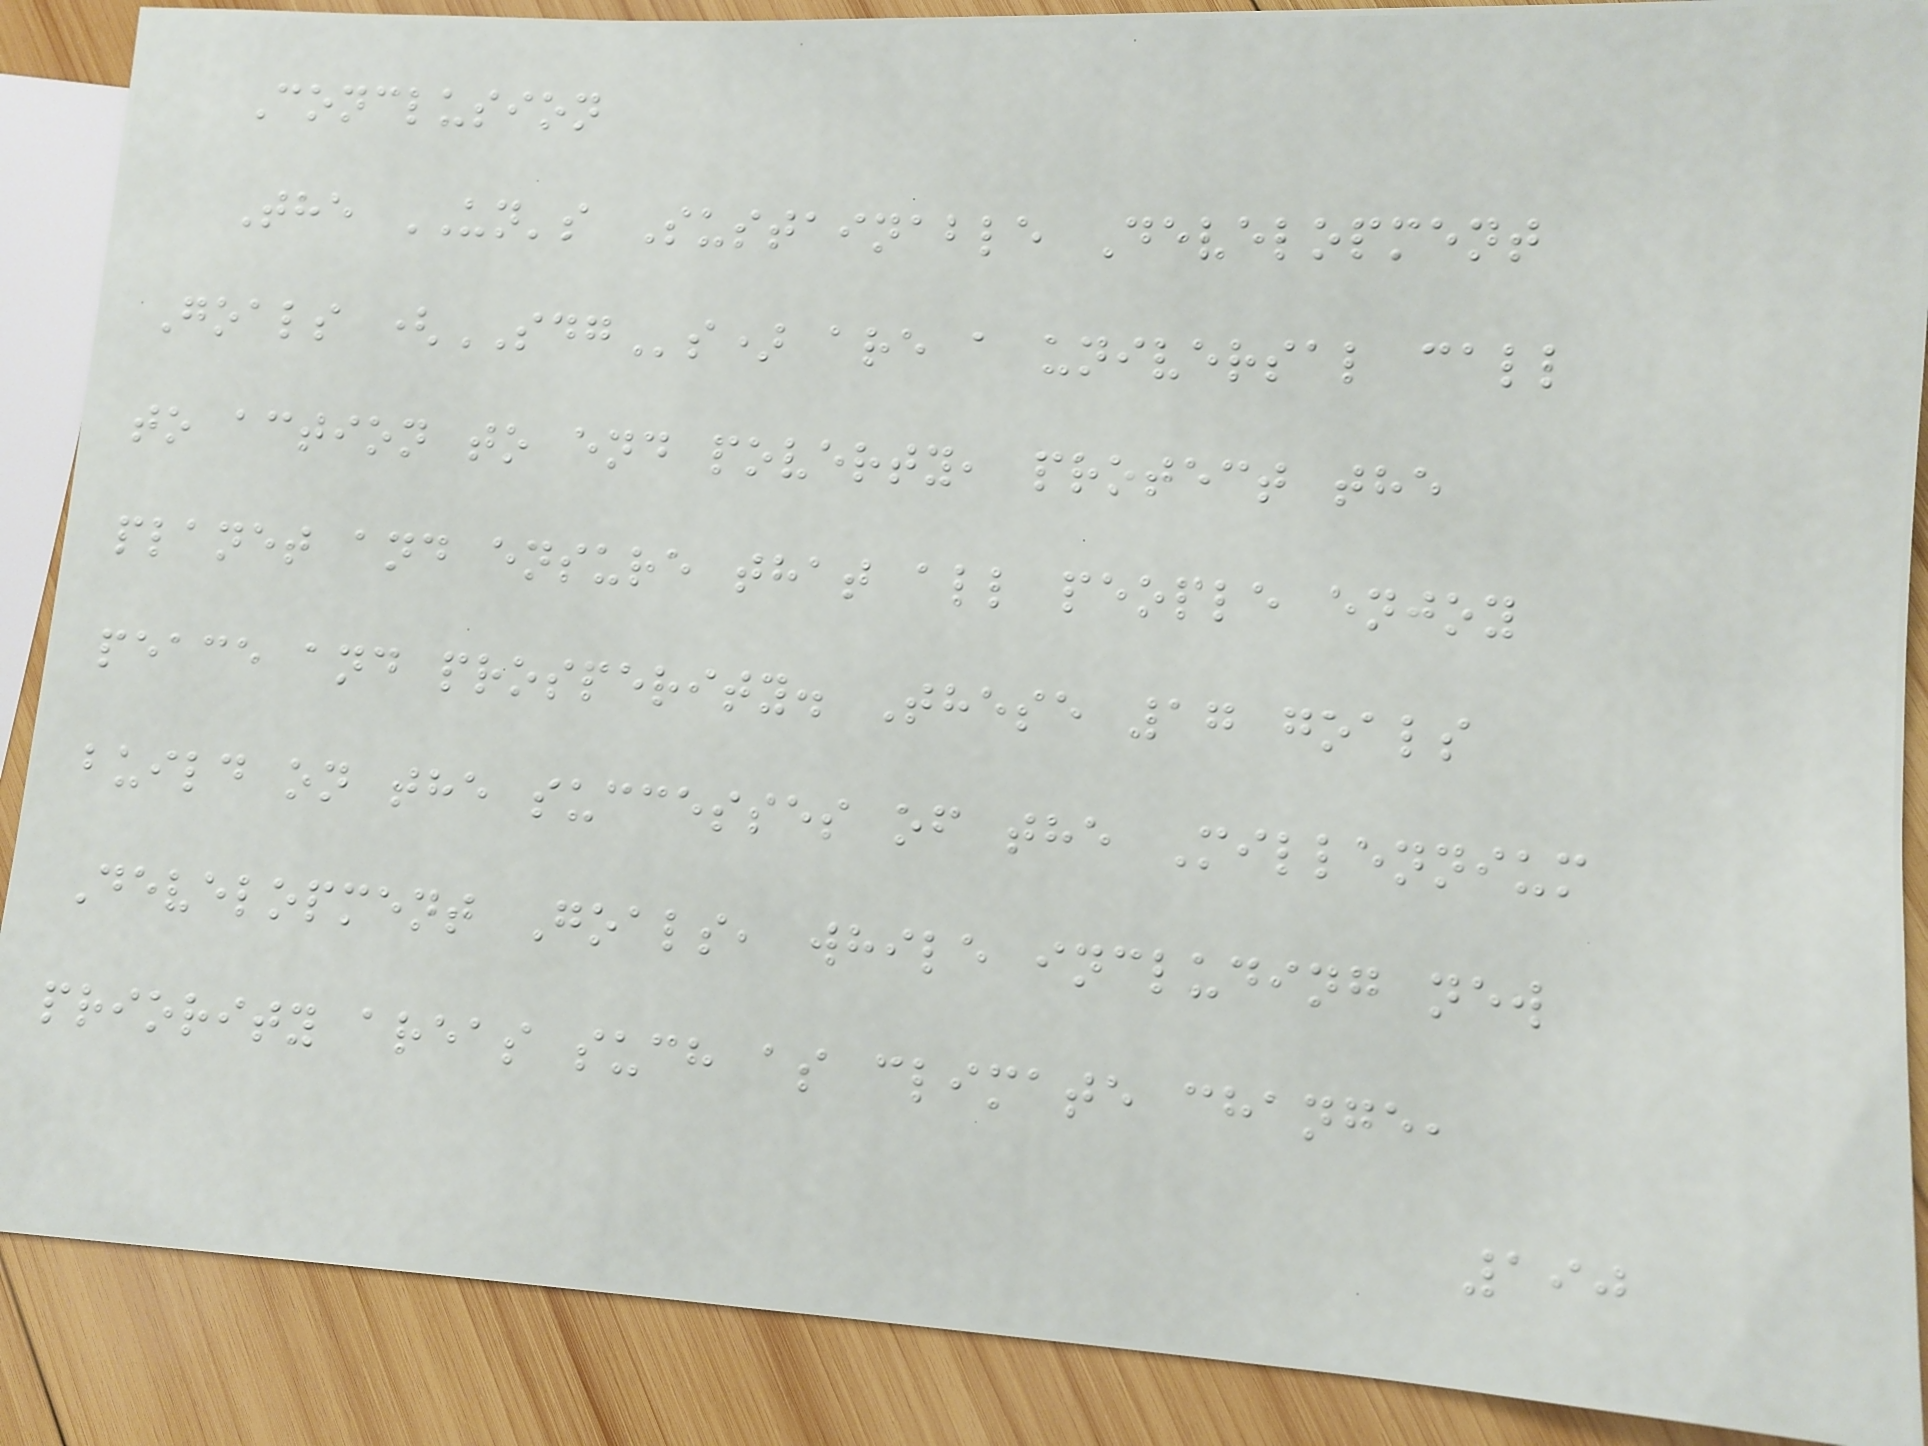Conclusion
The UN's Sustainable Development
Goals (SDGs) are a universal call
to action to end poverty, protect the
planet and ensure that all people enjoy
peace and prosperity. These 17 goals
build on the successes of the Millennium
Development Goals, while including new
priority areas such as climate change,
190
